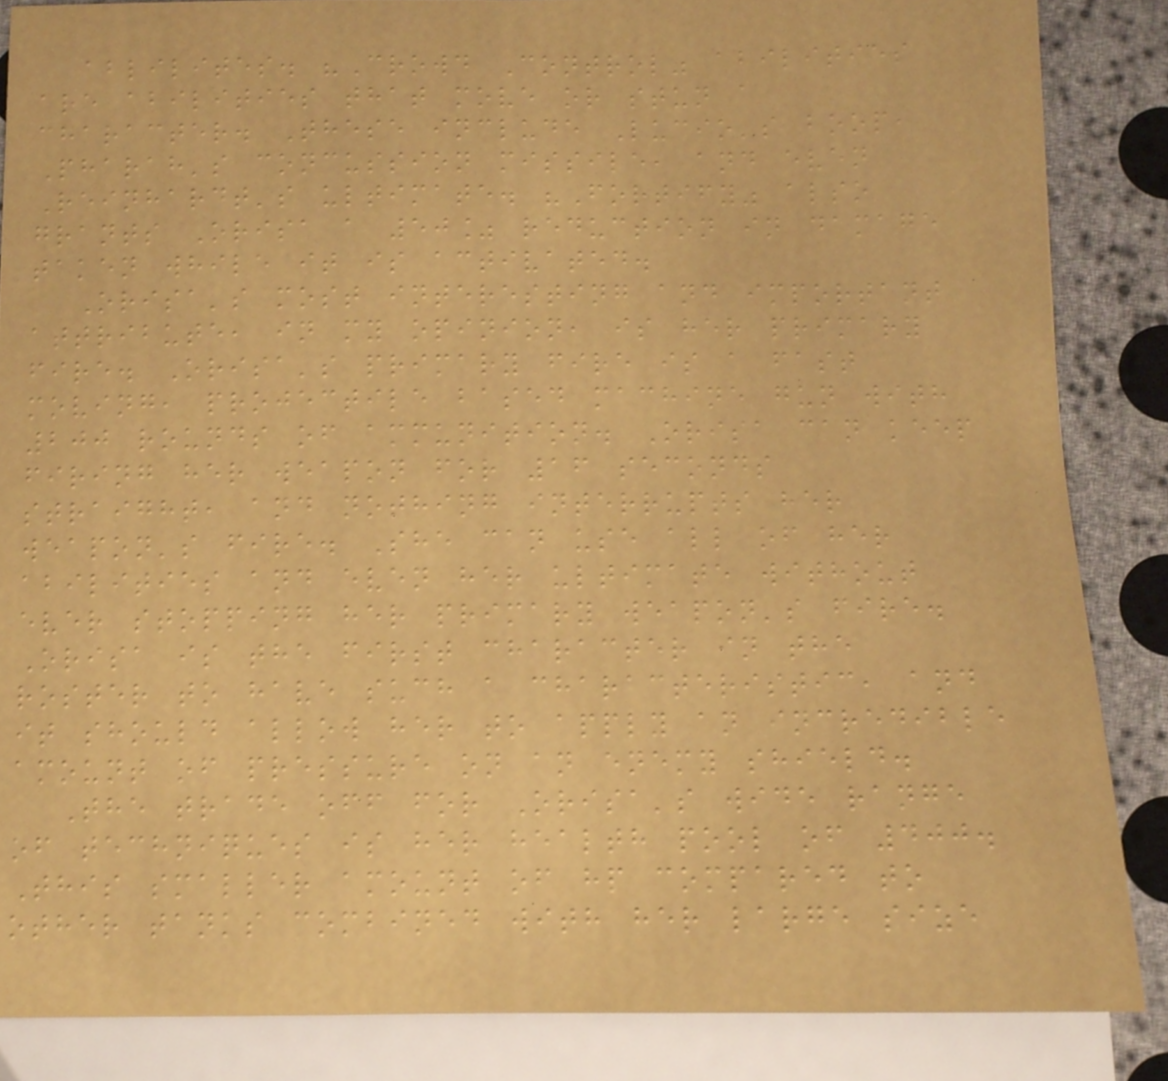ablilites. "Crowd Control" abilities
are abilities that move or stun a
character. These include Lucio's boop,
Pharah's concussion missile, and even
Reinhardt's ultimate. "Fortify" also
grants Orisa a 50% reduction in damage
taken while it is activated.
Orisa's most interesting and important
attribute, in my opinion, is her primary
fire. Orisa's primary fire is a fast
moving, projectile based machine gun with
200 rounds of ammunition. Orisa can keep
firing her weapon for 16 seconds
straight, and nothing interrupts her
weapon's fire. She can use all of her
abilities and even her ultimate without
ever stopping her primary weapon's fire.
Orisa is the first character in the
roster to have such a characteristic, and
it should allow her to apply an incredible
amount of pressure on an enemy shield.
The trade off for Orisa's wide range
of techniques is her health pool of 400.
This smaller amount of hp compared to
other tanks combined with her large size
